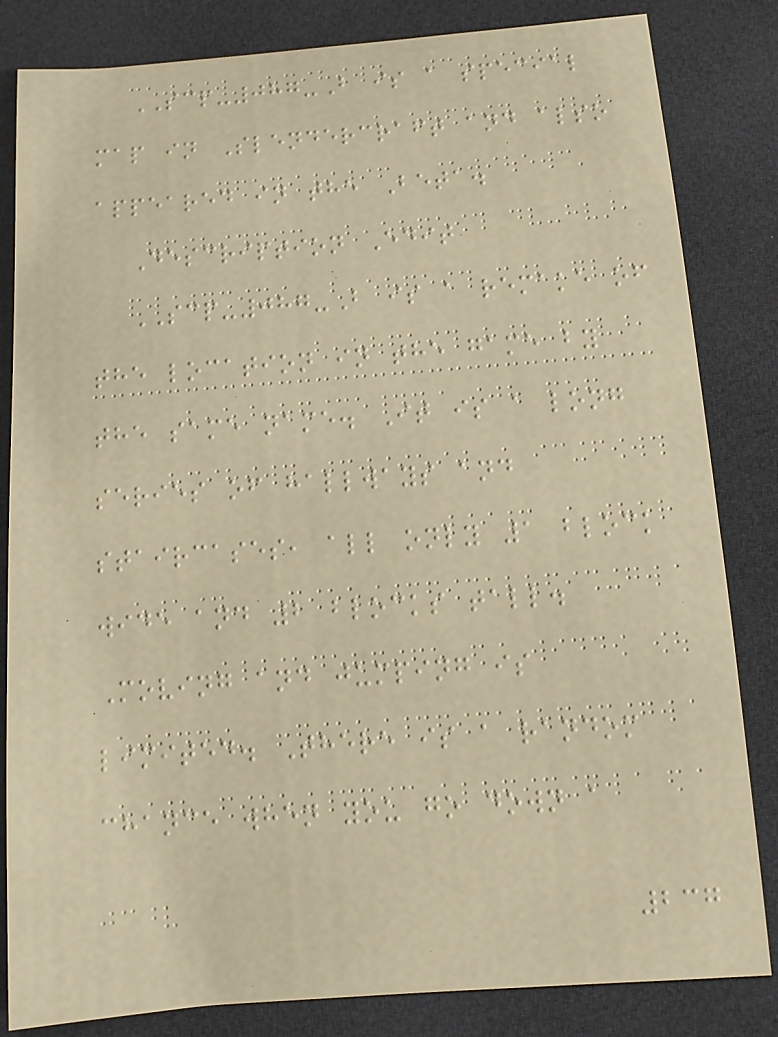SCP-087-B is a special
map in Slendercraft and also
appeared in the Beta.
Description Edit
SCP-087-B is a remake of
the location in the game by
the same name. It is a long
series of hallways and
staircases, all only 1 block
wide and 2 blocks tall.
Moving and jumping is
limited. There is a random
chance when you go down a
237
